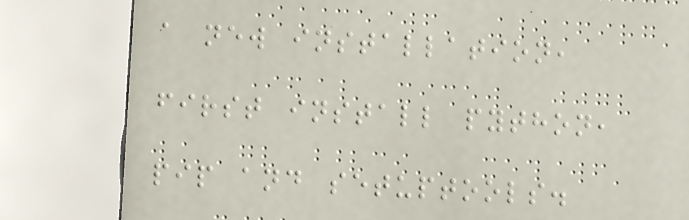a new installation,
first install python,
pip and setuptools.
